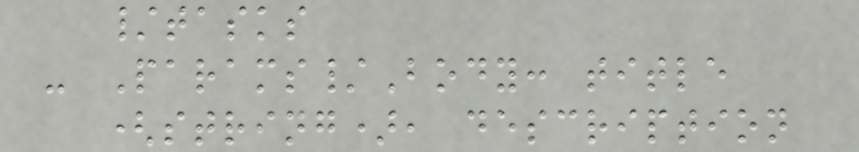/tasks
- Params/Body: title
(string), description
